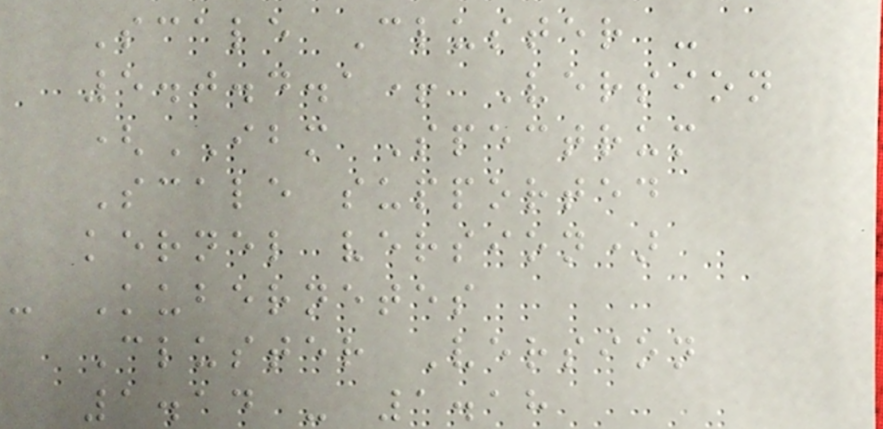Scale Cluster -
5.0.4.1+ Version
(IBM Spectrum
Scale supported
kernel version)
- Kubernetes
Cluster Version
1.14 - 1.18
